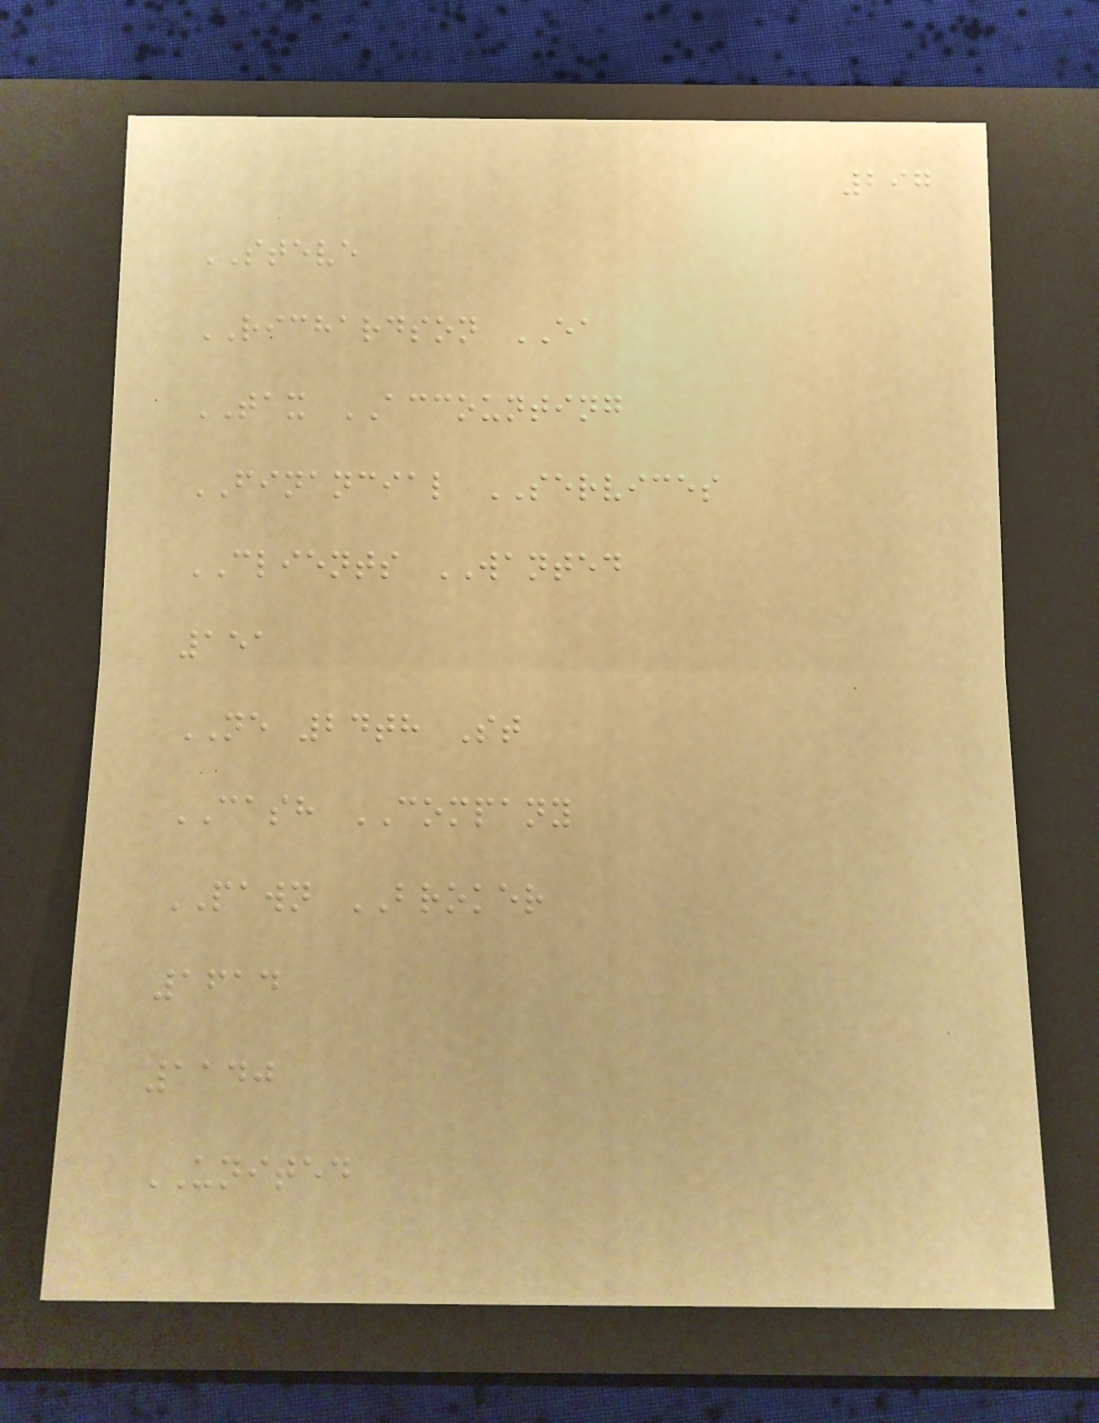297
STEVE
RICHARDSON EA
TAX ACCOUNTING
FINANCIAL SERVICES
CLIENTS WANTED
151
NE 24th St
CASH COMPANY
PAWN BROKER
1614
1140
UNITED
